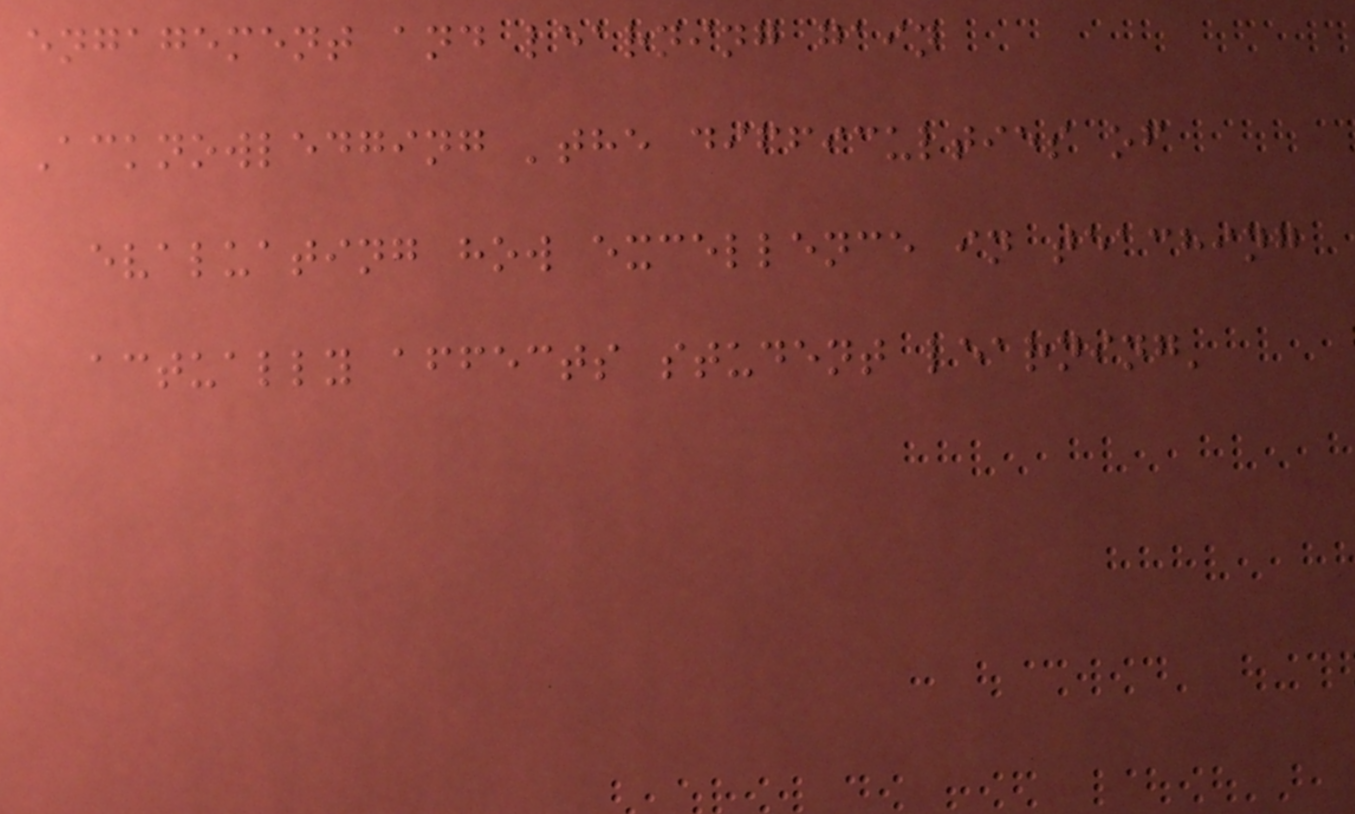engagement and learning gain
Acknowledging 'the difficulties of
evaluating how excellence in teaching
actually affects student learning'
